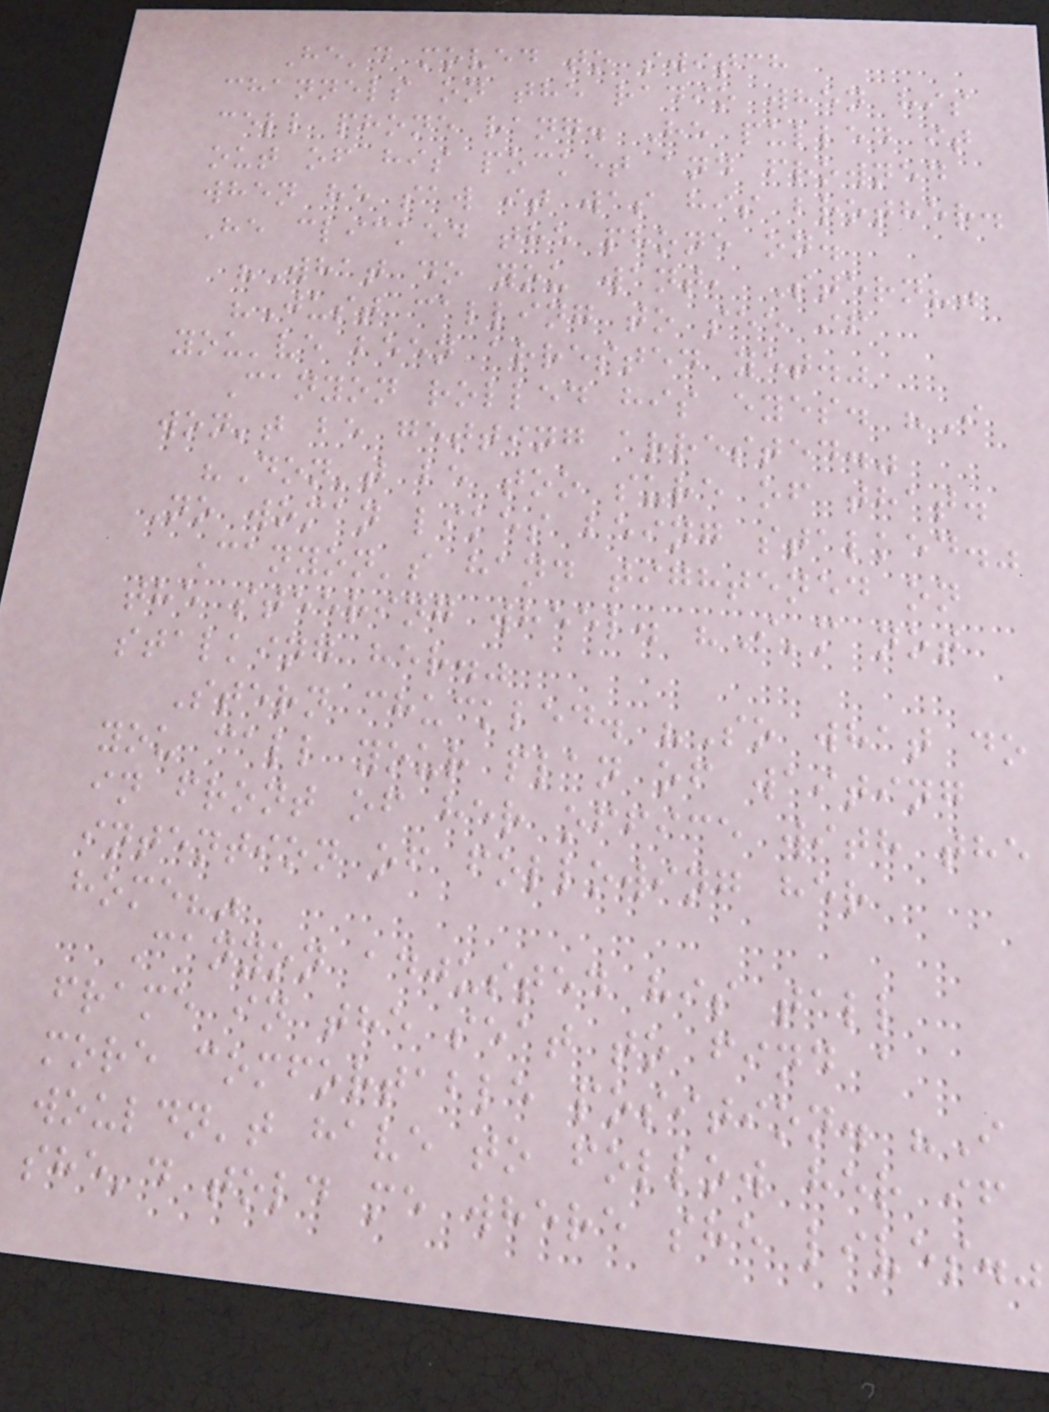He'd moved to switch
channels on the radio when his
cell phone rang. He pulled it
out of his pocket and frowned
when he saw it was his brother.
He clicked the phone on.
"What do you want, Stern?"
"Just calling to see if
you've been arrested yet."
Canyon rolled his eyes. "I
won't be getting arrested."
"Don't be too sure of that.
No woman likes being stalked."
Canyon's hand tightened on
the steering wheel. "I'm not
stalking her."
Stern chuckled. "So what do
you call your plan of waiting
in front of her office with the
intention of following her
home?"
Canyon adjusted his tall
frame in the seat to find a
more comfortable position. "I
wouldn't have to follow her if
she'd told me where she lives."
